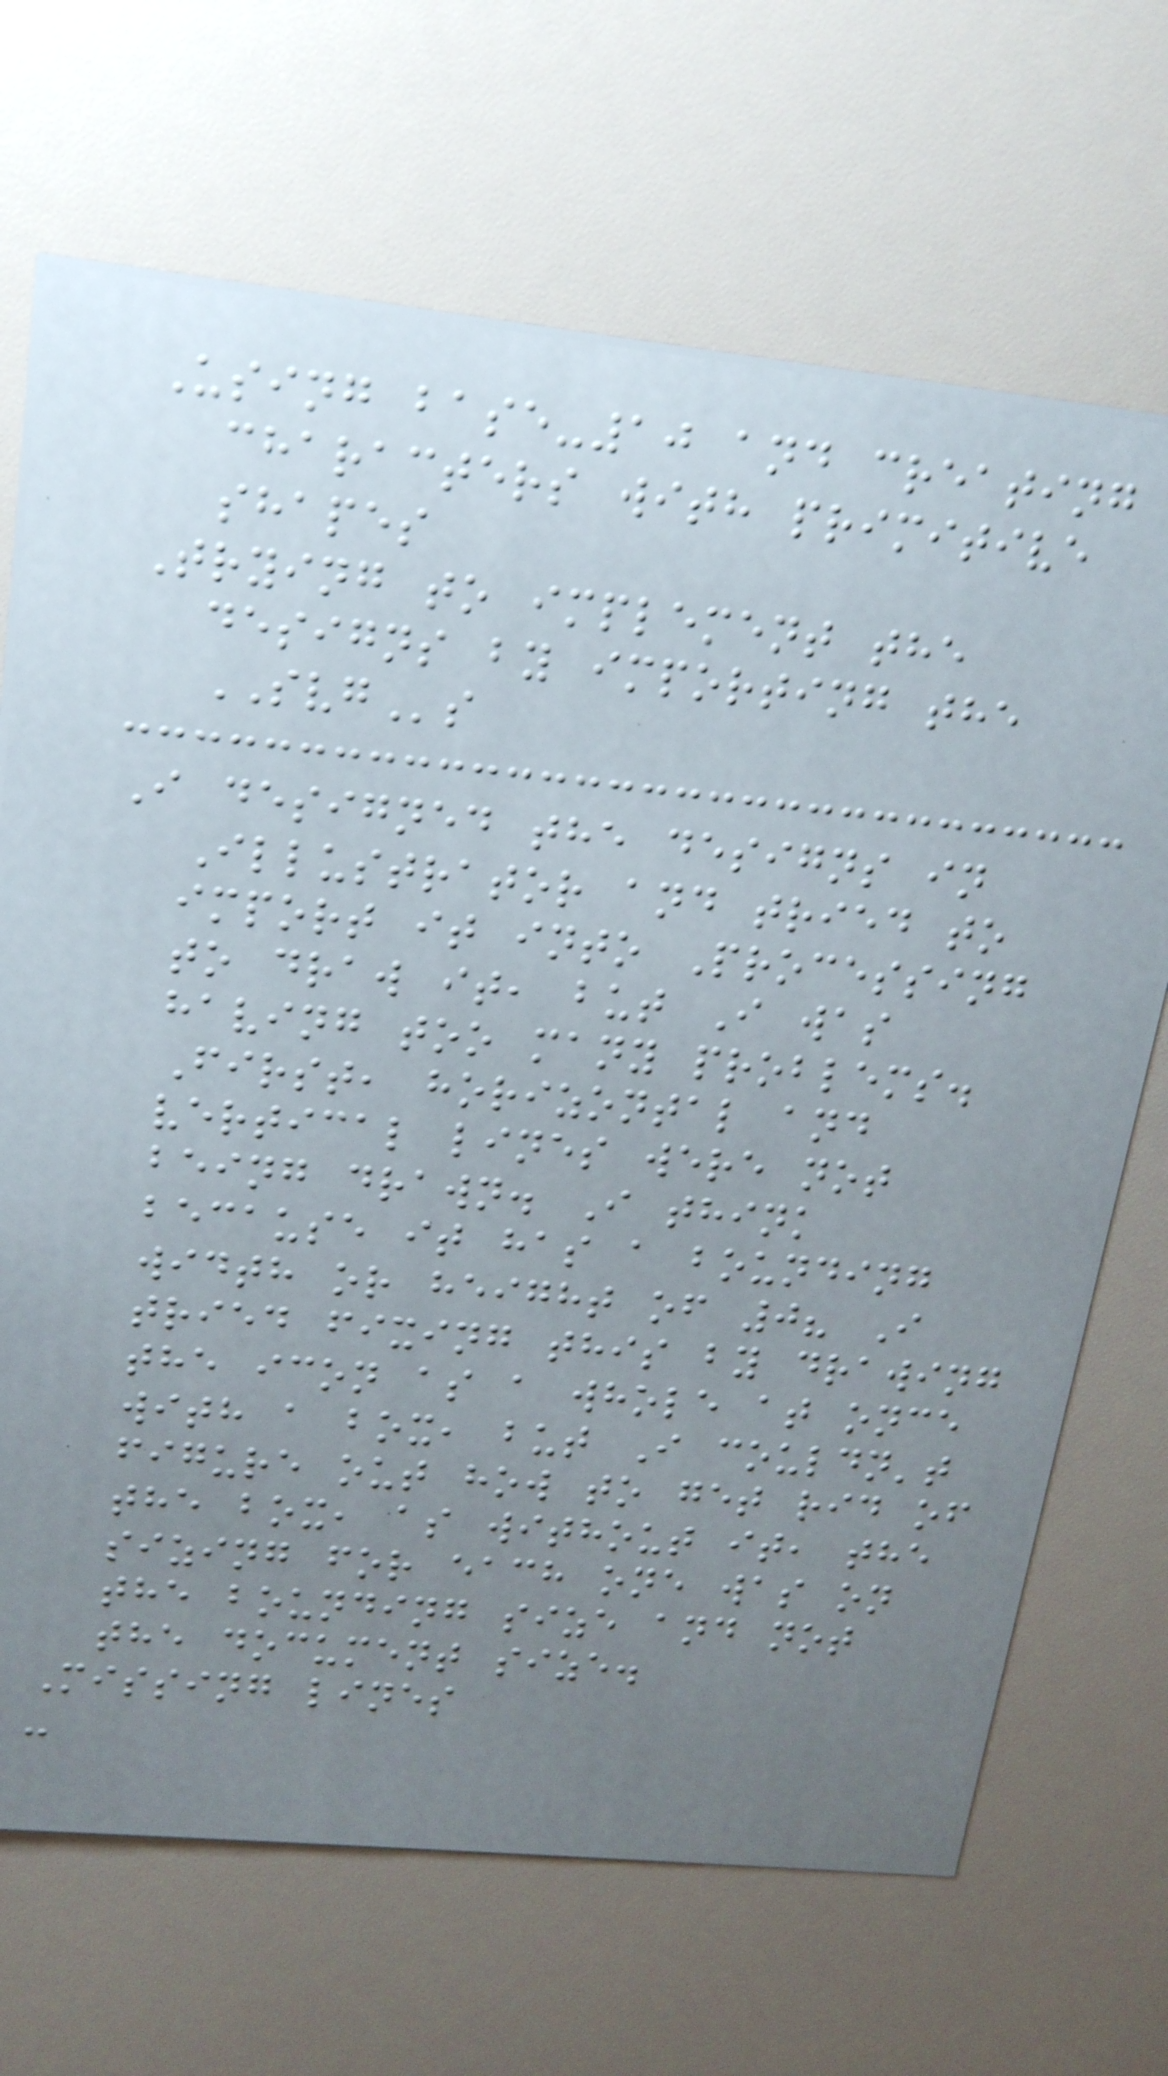Using base-10 and creating
characters with primitive
shapes
Trying to implement the
designs by importing the
SVGs
I designed the designs in
Illustrator and tried to
import it into Processing
to draw it, but I was
having too many problems.
First, horizontal and
vertical lines were not
being drawn. I think
because it has a bounding
width or height of 0? I
tried fixing this by drawing
the icon as a whole at once
with a box, but I couldn't
figure out how to get rid of
the box, as without it, the
sizing for each one was on
the bounding size and not
the document size.
Missing lines
-
